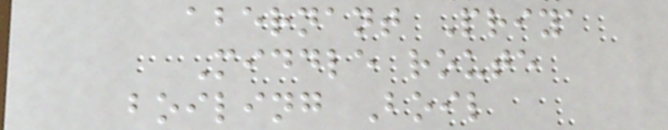abernant Priya
Middle route
boiling Boil
